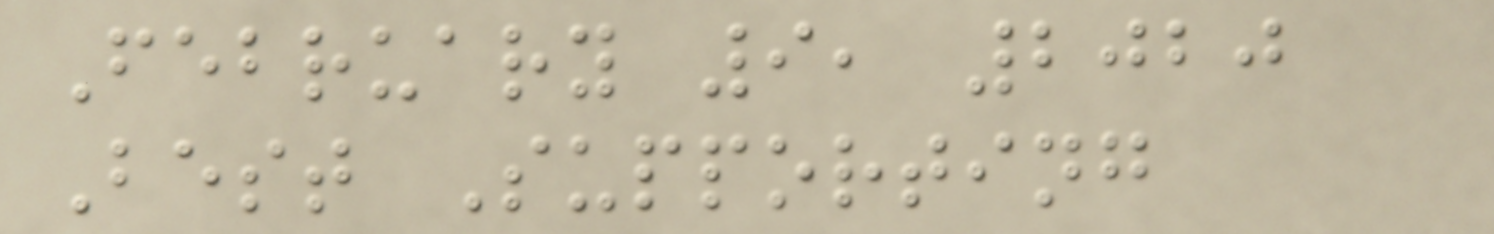February 9, 2020
Best Supporting
